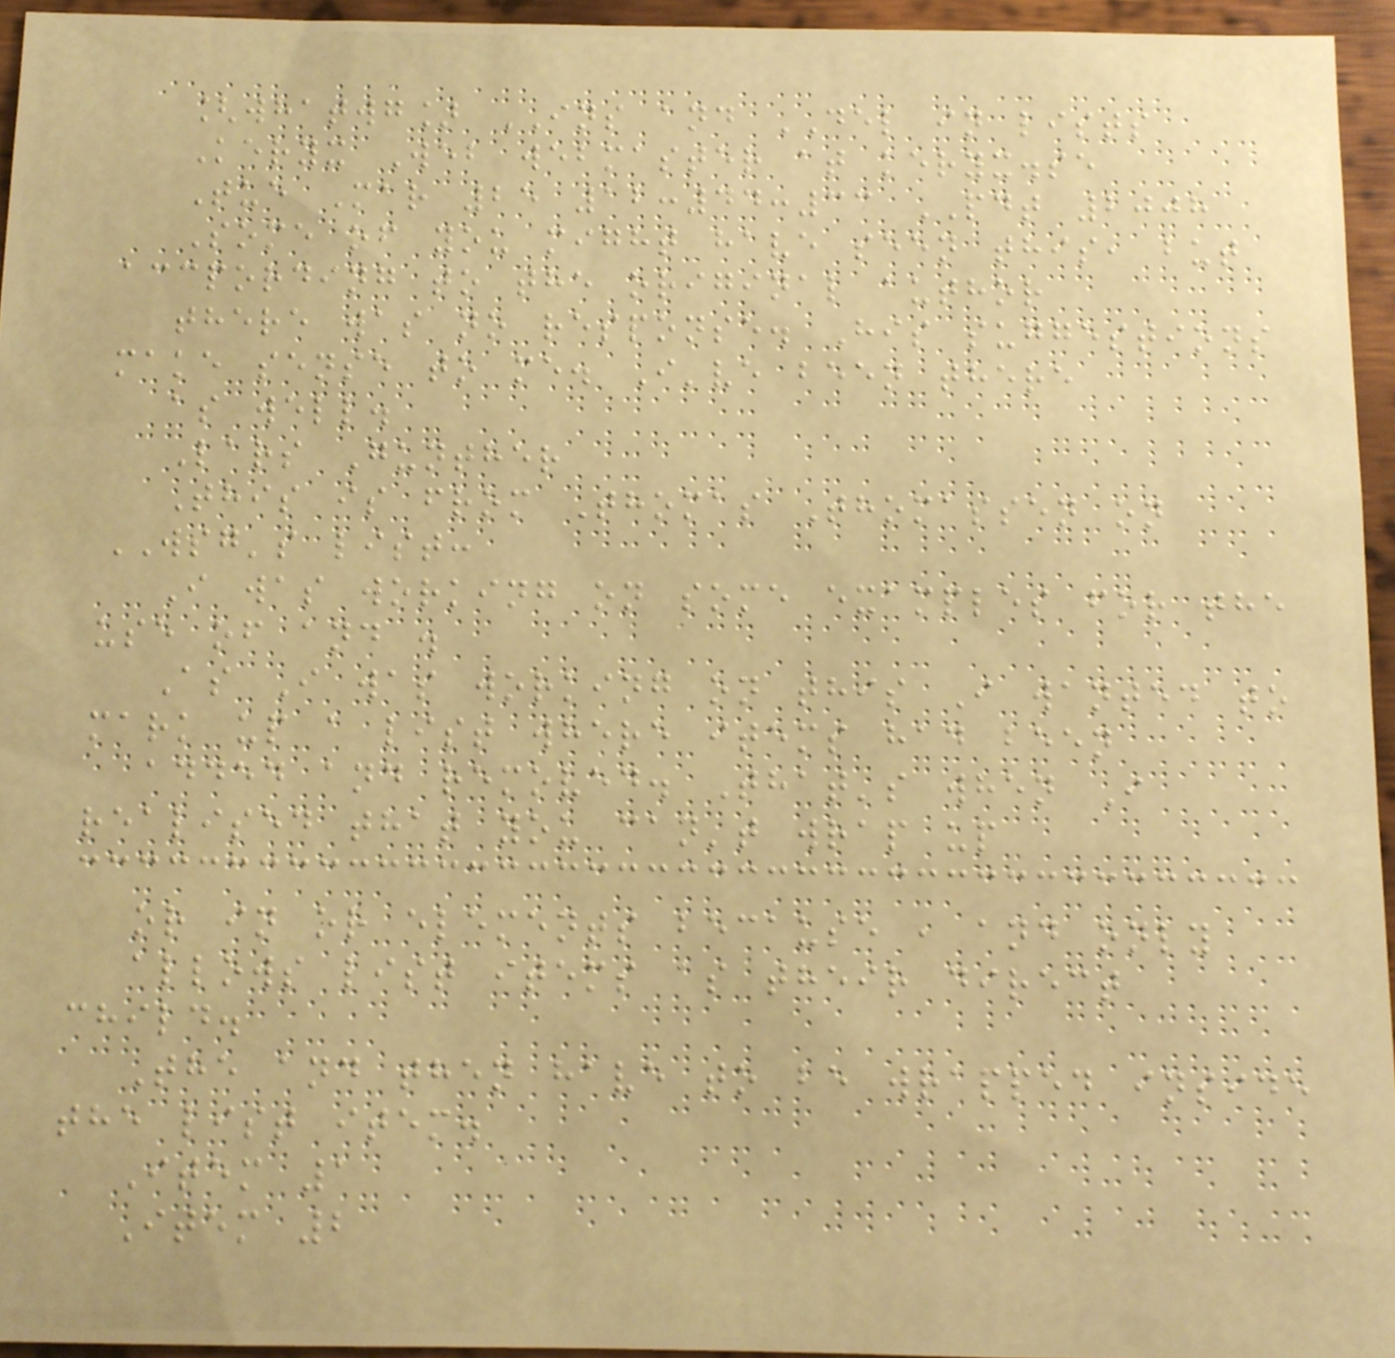[whatwg] INS and DEL in lists
Keryx Web webmaster at keryx.se
Tue Mar 25 12:44:33 PDT 2008
Some of you might have seen this, but
accpording to the original author
there was no response. His suggestions
make sense to me. I've been there
as well.
Lars Gunther
This is from Thomas Thomassen on
WSG's list:
I was working on some examples for the
use of and .
As I was working on this I wanted to
mark up a list where items had been
added and removed. That's when I
realised that you can't wrap up
or in or elements because , and only
allows list items as their direct
child.
The and then have to be wrapped inside
the list item.
Item 1
Item 2
